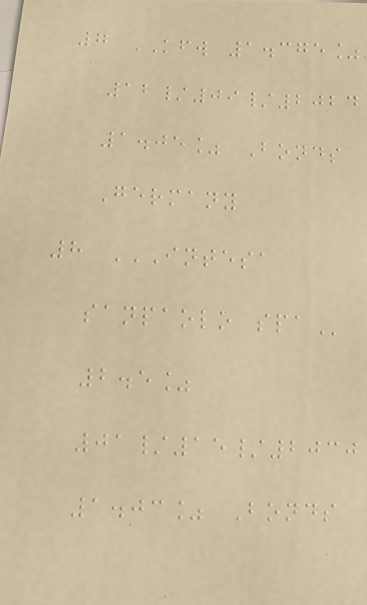7 KFW 1.375%
12/09/2024
1.05% Bonds
Germany
8 INTESA
SANPAOLO SPA
2.5%
01/15/2030
1.03% Bonds
